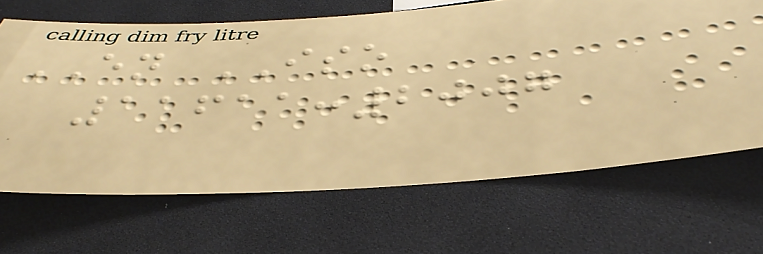EN ISO
11611:2007
